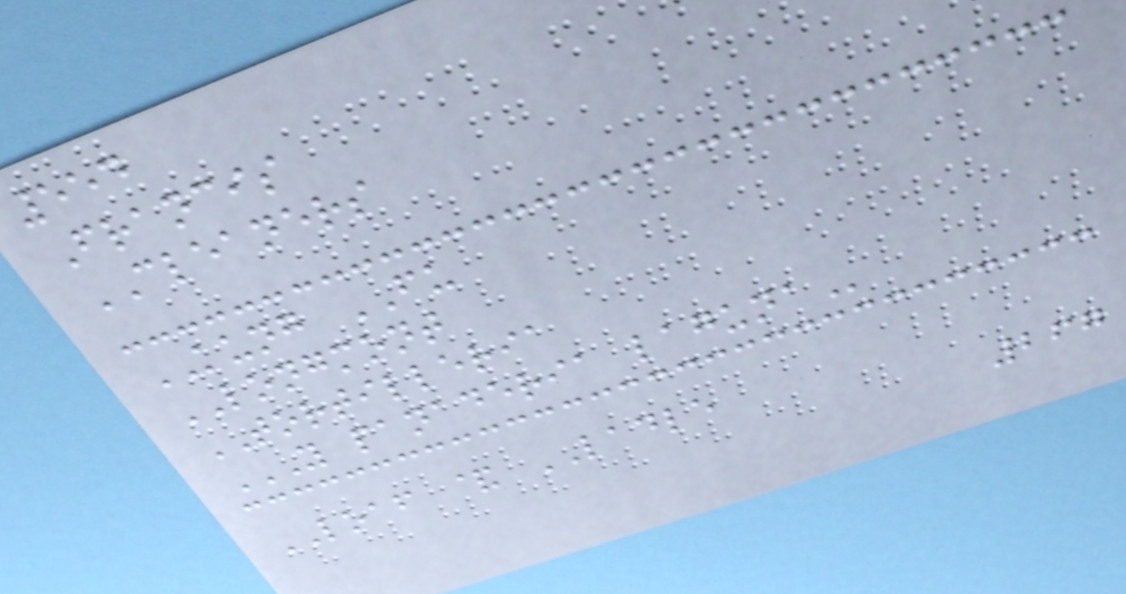554
Francis
CLEANERS
KUNG FU
LONGMONT
TORTILLERIA
Y PANADERIA LAGUNA
LOAF & LADLE
267
